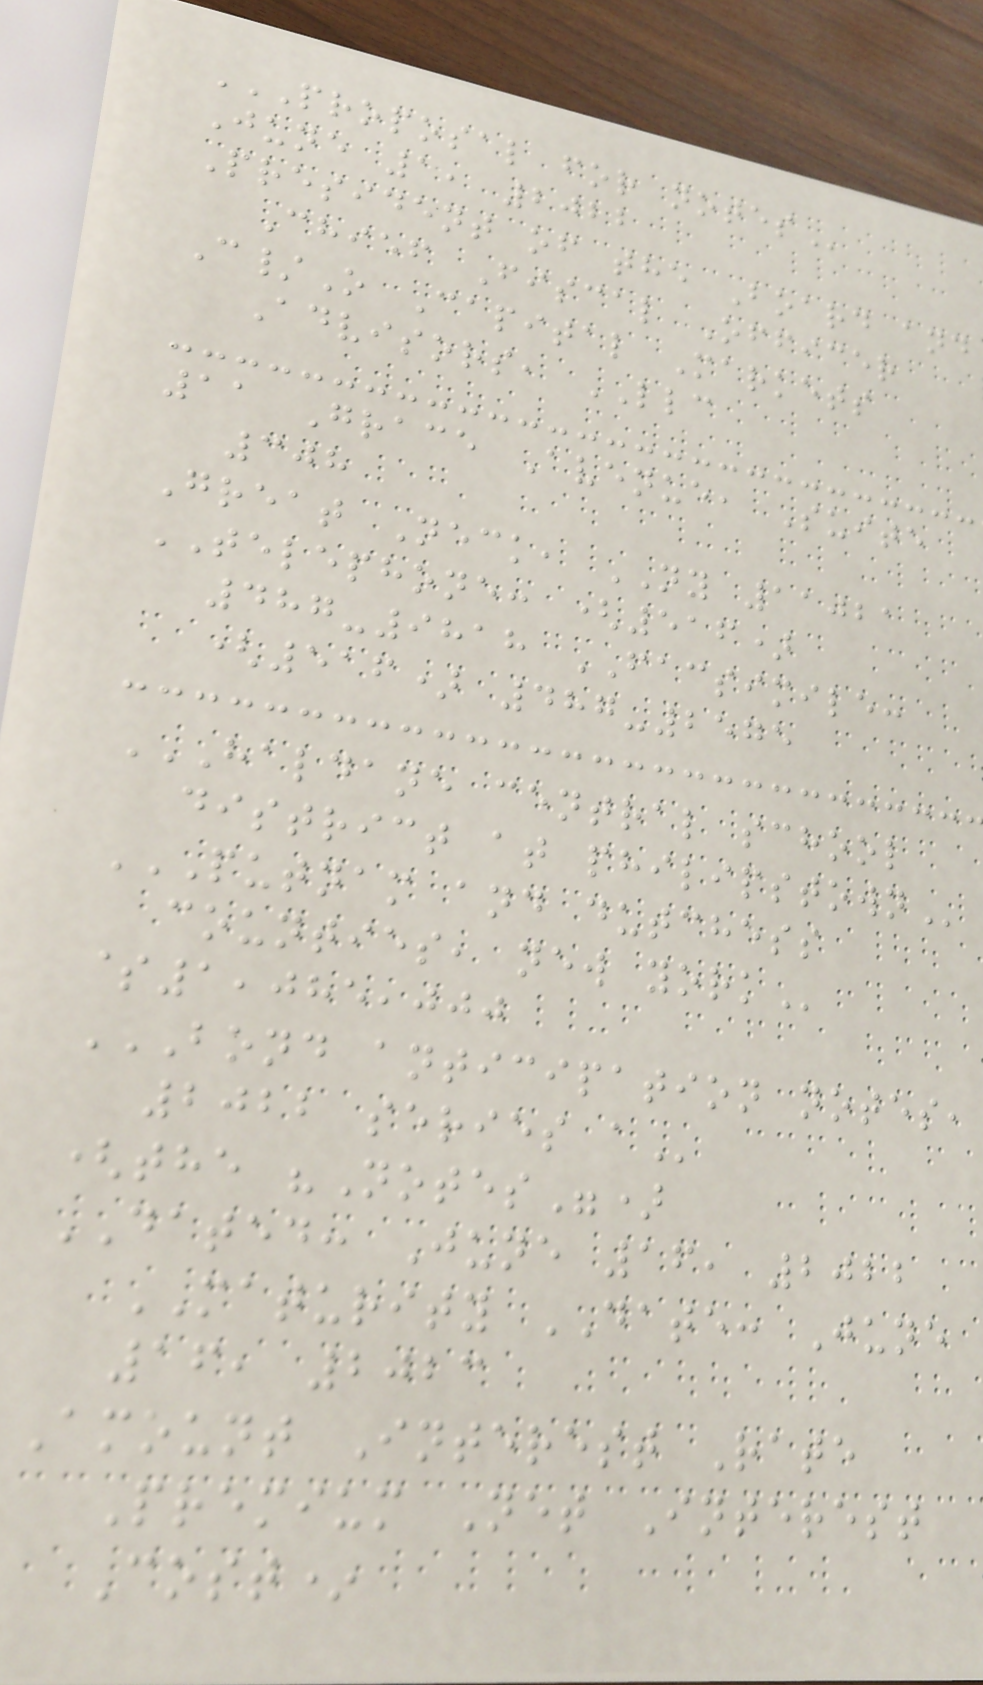PROPOSAL FOR NOTES
June 1, 2022
President of the Board and
Chief Fiscal Officer
C/O Capital Markets
Advisors, LLC
11 Grace Avenue, Suite
308
Great Neck, NY 11021
TELEPHONE: (516)
487-9818 FACSIMILE:
(516) 487-2575
HALDANE CENTRAL SCHOOL
DISTRICT AT PHILIPSTOWN
PUTNAM AND DUTCHESS
COUNTIES, NEW YORK
$1,085,000
BOND ANTICIPATION NOTES,
2022 SERIES A
(the "Notes")
DATED: June 16, 2022
MATURITY DATE: June
16, 2023
Amount Interest Rate
Premium Net Interest
Cost*
